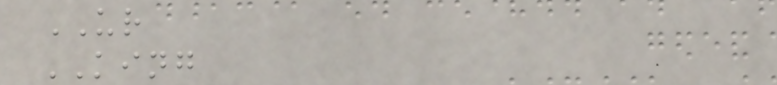UR
KING
